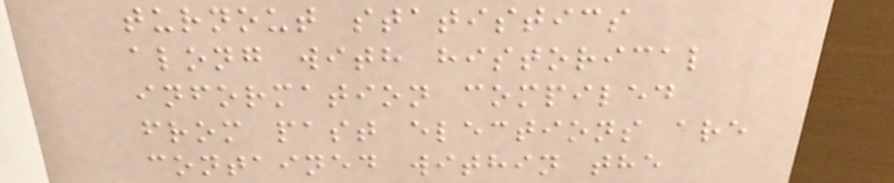turnout statistics
along with historical
information compiled
from past elections are
contained within the
